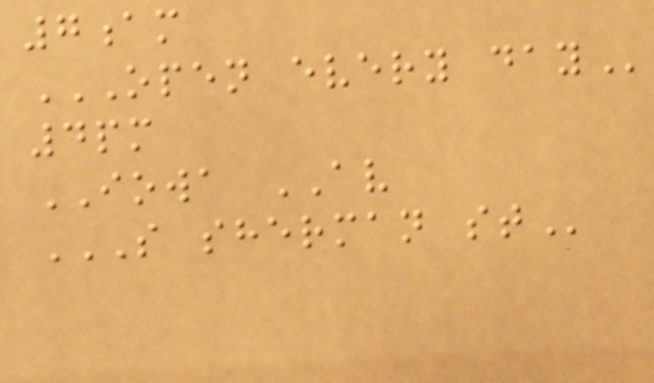7am
OPEN EVERY DAY
4pm
IOWA AV
S SHERMAN ST
